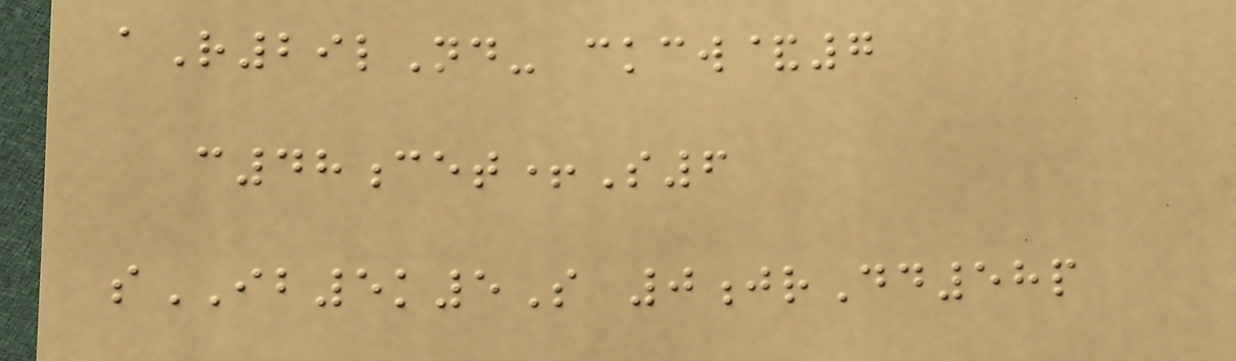aR29lNd- ckcw&7
c48cet+S6
sIB5k5S 0jrDd58p
